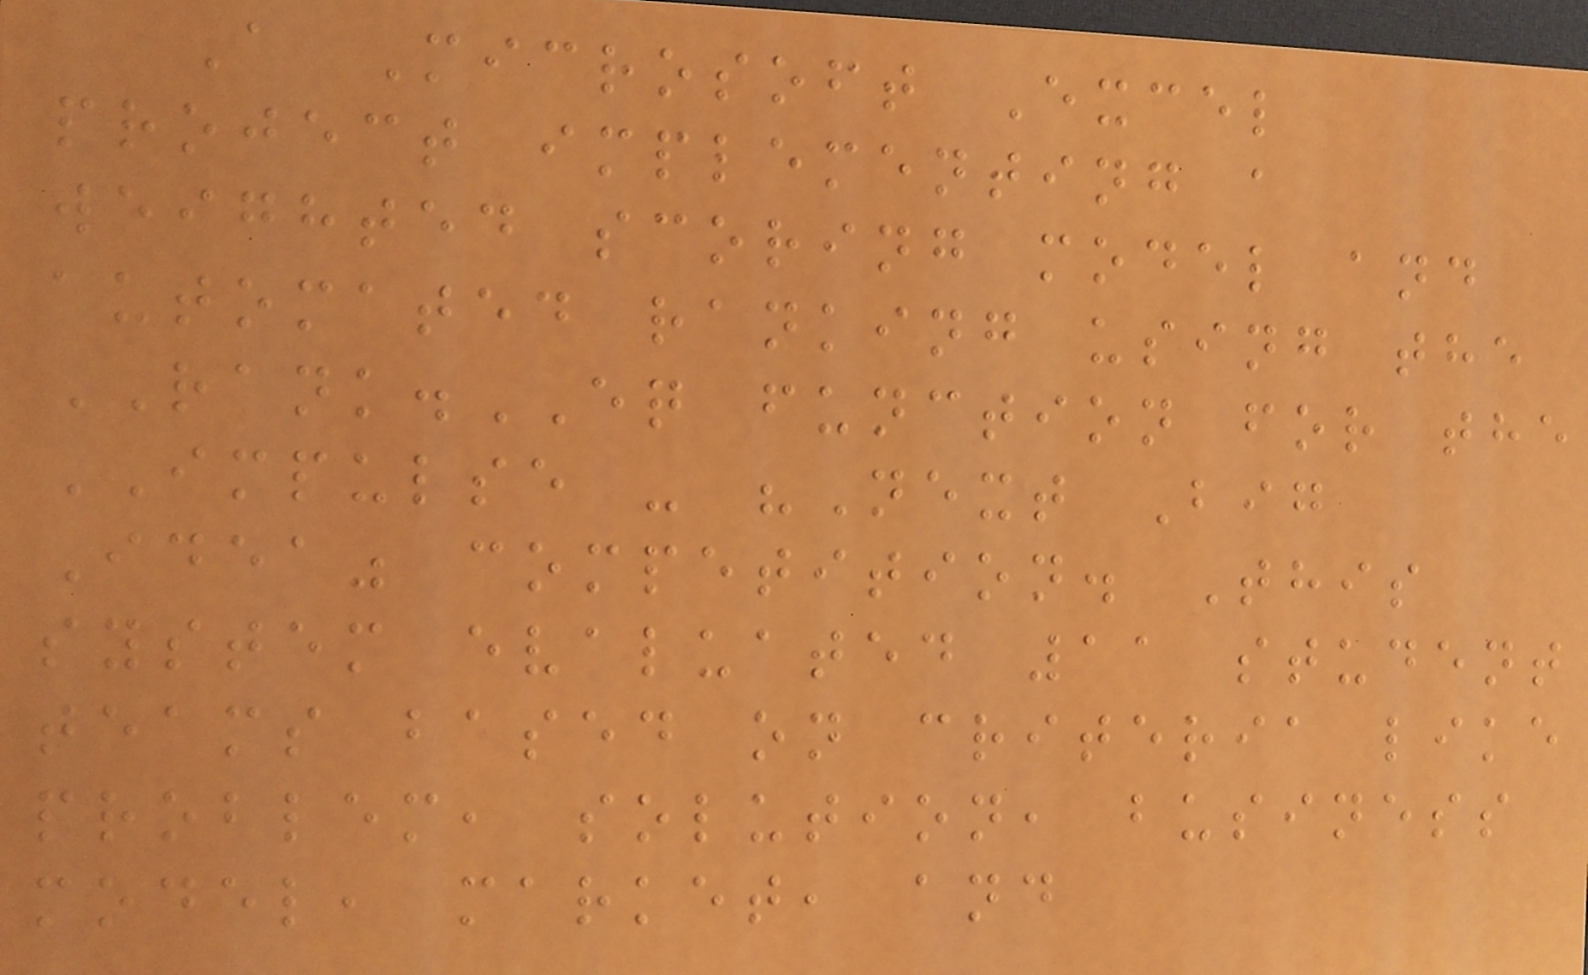A Microsoft Excel
project implementing a
weighted scoring model and
automated ranking using the
RANK.EQ function for the
IMPULSE - "Next Big
Idea" competition. This
system evaluated 11 student
teams based on criteria like
problem, solution, business
model, market, and
